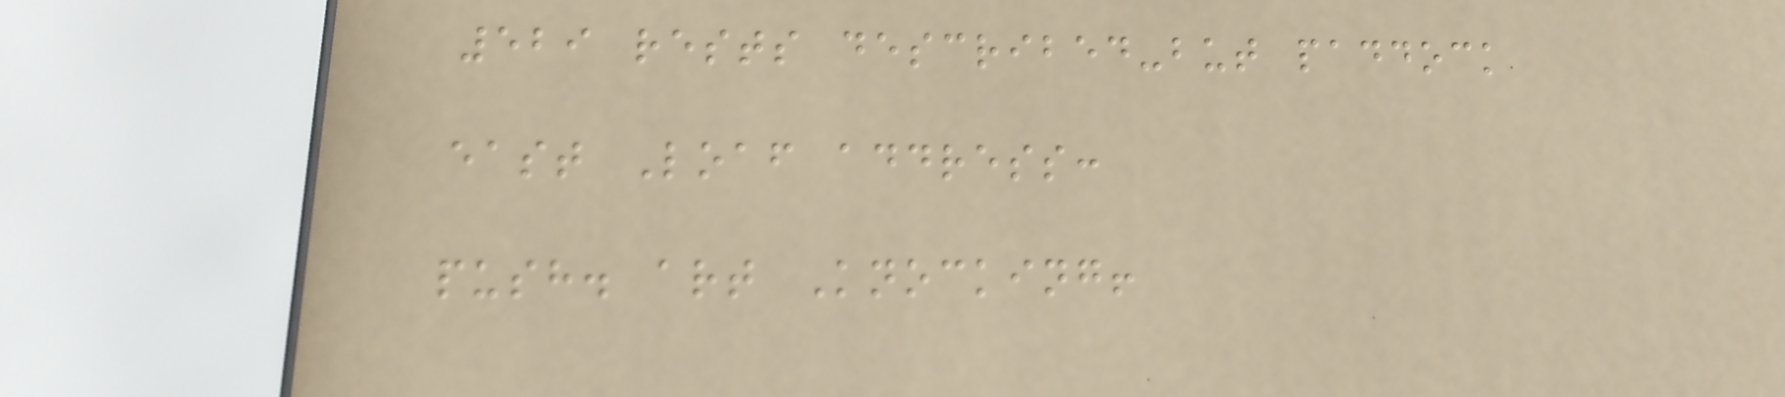529 rests described-but paddock
east Loaf address:
push. art Knocking!
